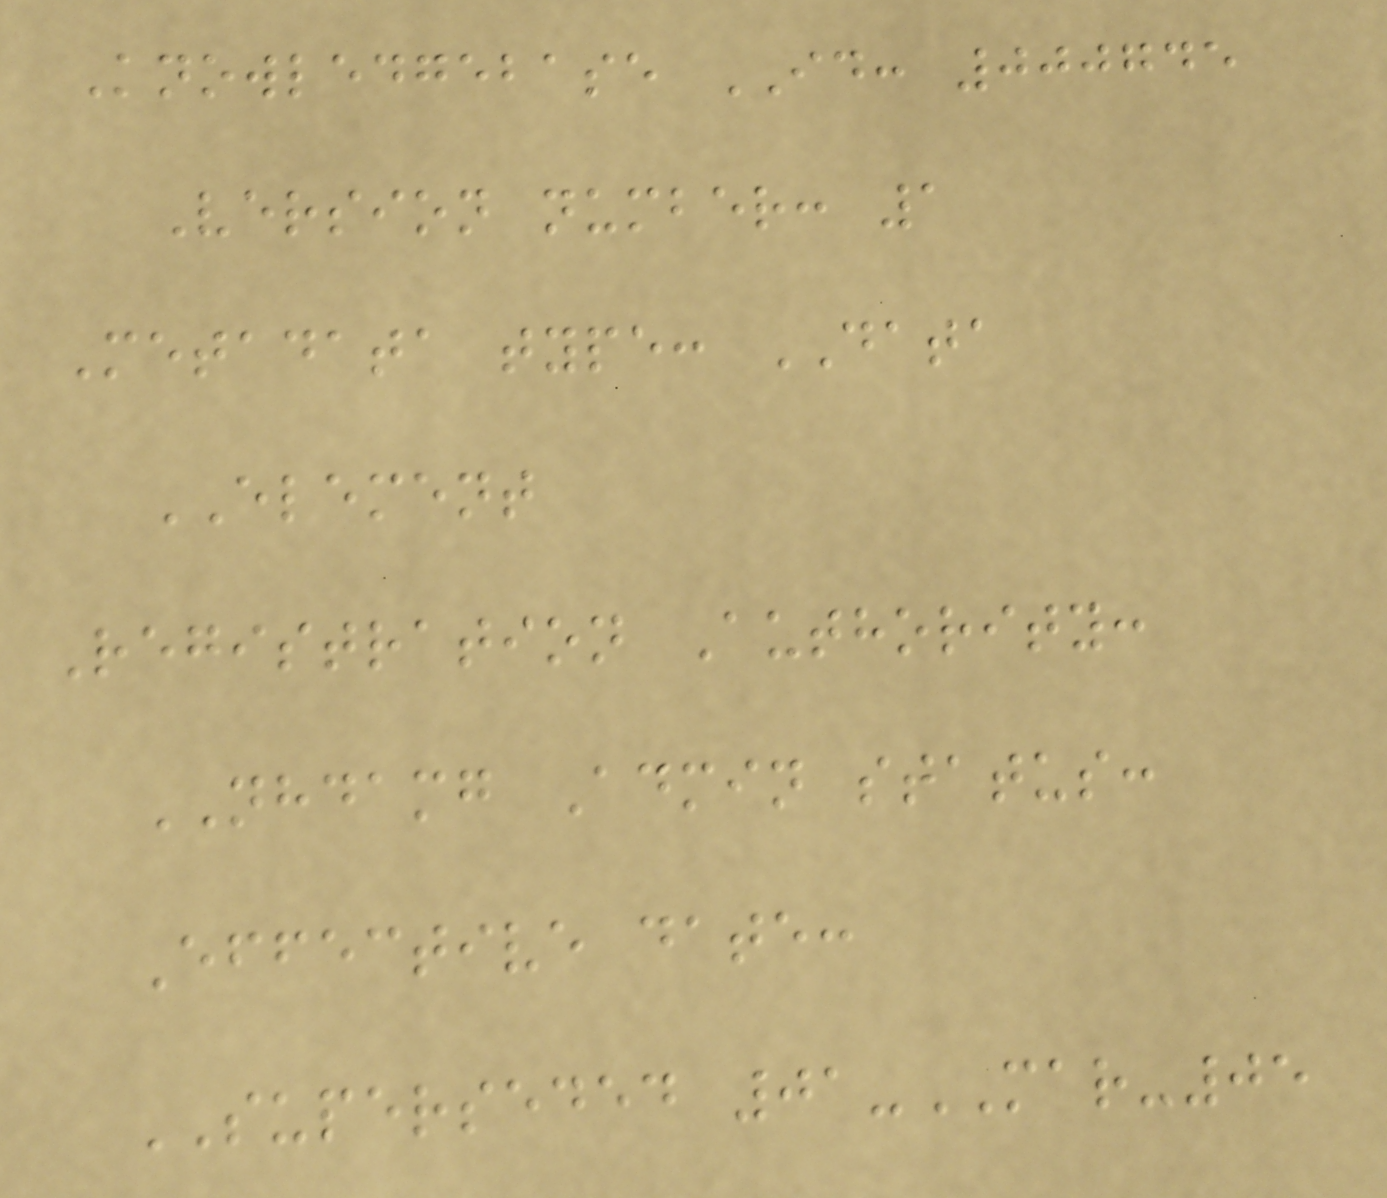Knowledgebase ID: 000745
Version number: 1
Metadata type: DATA
ELEMENT
Registration Authority:
NHDAMG Admin status:
Effective date:
SUPERSEDED 01-MAR-05
